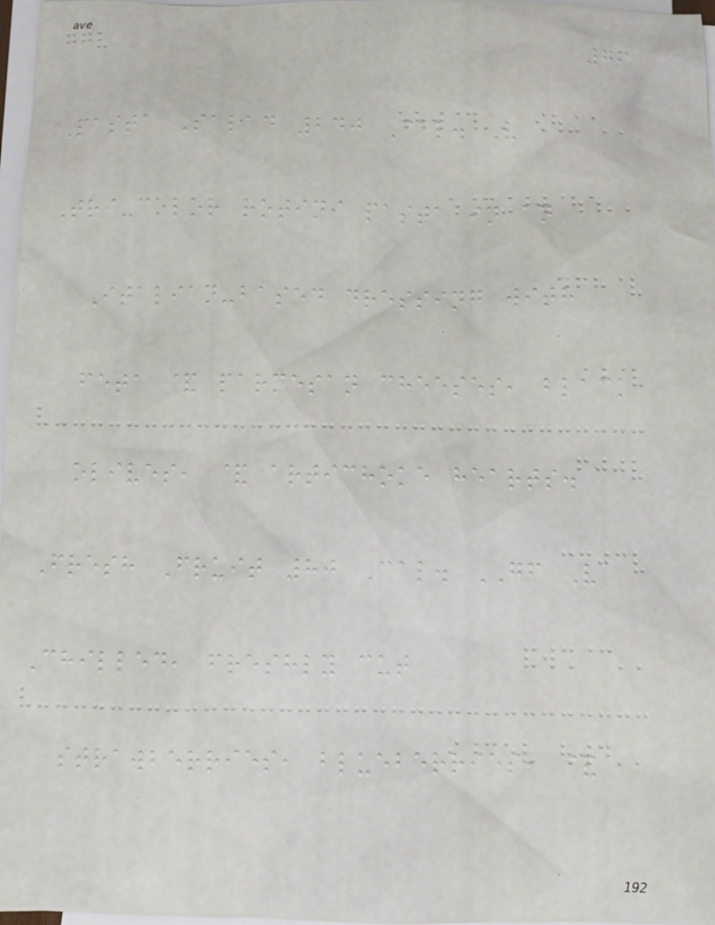76
Pasta Salad 240 Cal. V
Tri-color rotini pasta in an
Italian-based dressing with
feta & parmesan cheeses, black
olives, & artichoke hearts.
Fresh Fruit 80 Cal. GF V
Chilled, freshly cut
strawberries, blueberries, &
